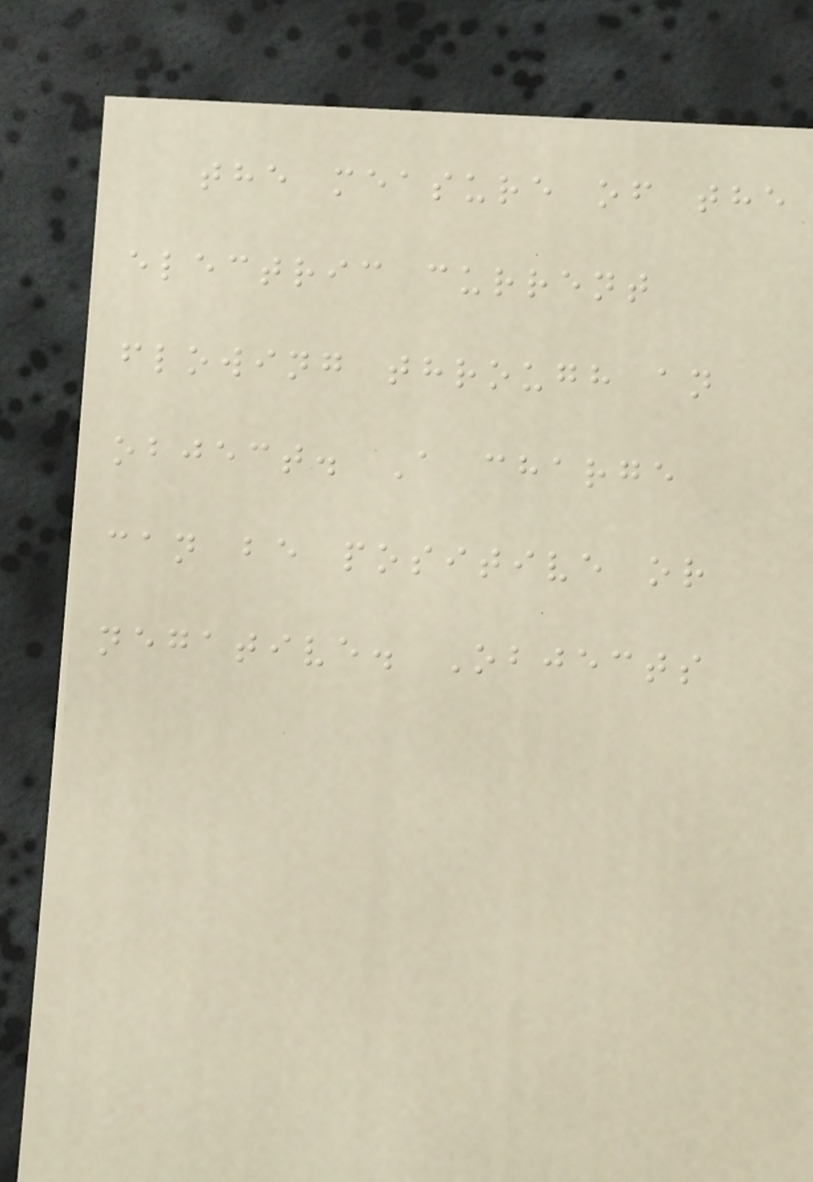the measure of the
electric current
flowing through an
object. A charge
can be positive or
negative. Objects
